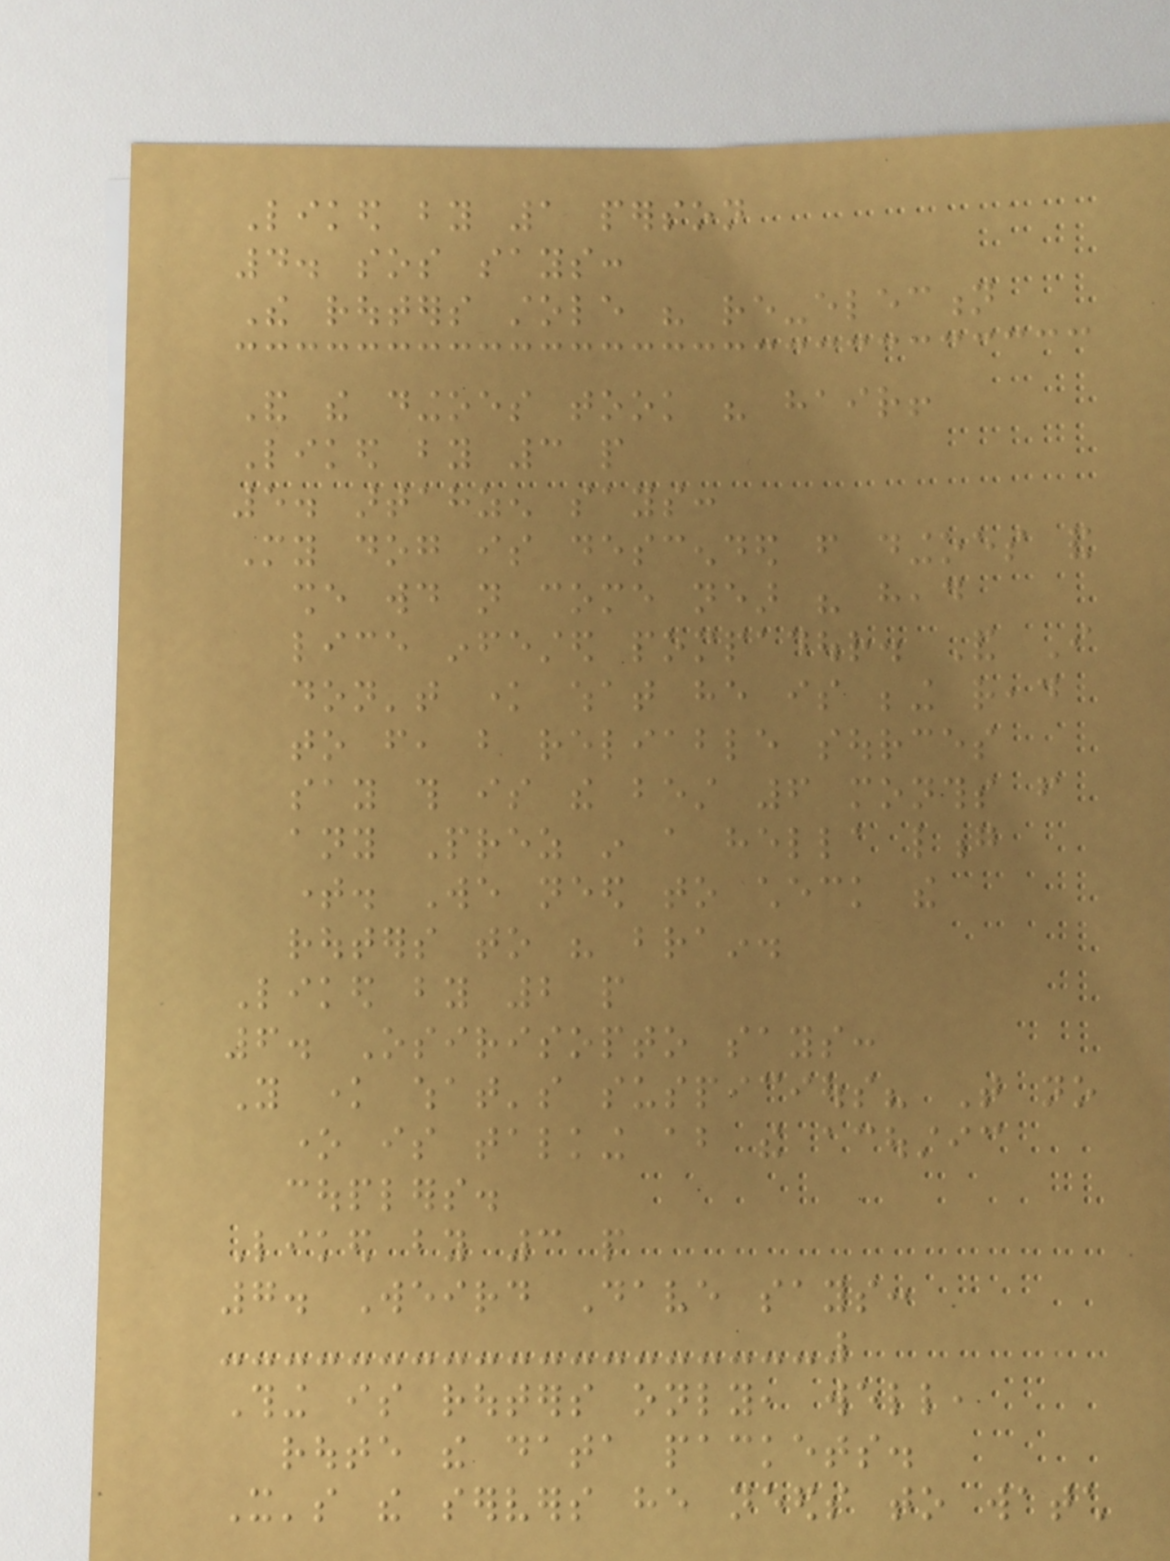Liked by 1 person
4. sos says:
The routers stole his re-election
And the dingoes took his hair!
Liked by 3 people
5. artahzen says:
My dog is descended from dingoes and
she would not come near his head
lice infested pompadour. And I
don't know what he is being read
to from, but reliable sources
say this is the best 6 months from
any Prez in a hella long
time. We need to check the
routers to his brain.
Liked by 2 people
6. Osirisopto says:
You know what's suspicious? That no
one is talking about the acoustic
couplers.
Liked by 3 people
7. Weird Dave says:
Thing is routers only, well,
route the data packets.
It's the servers he needs to watch
